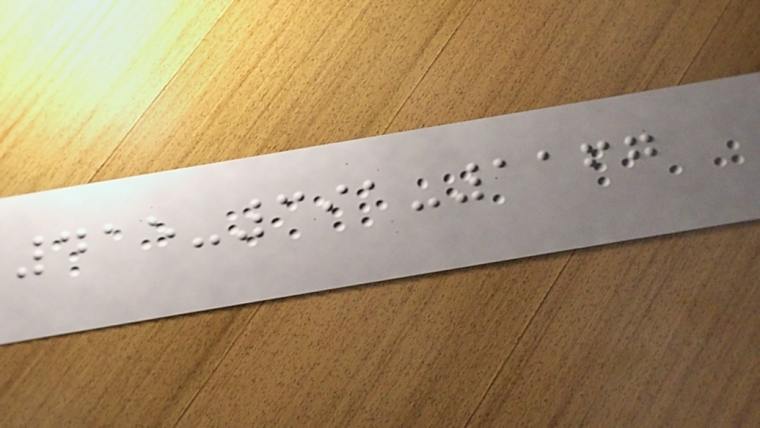415-391-1167
